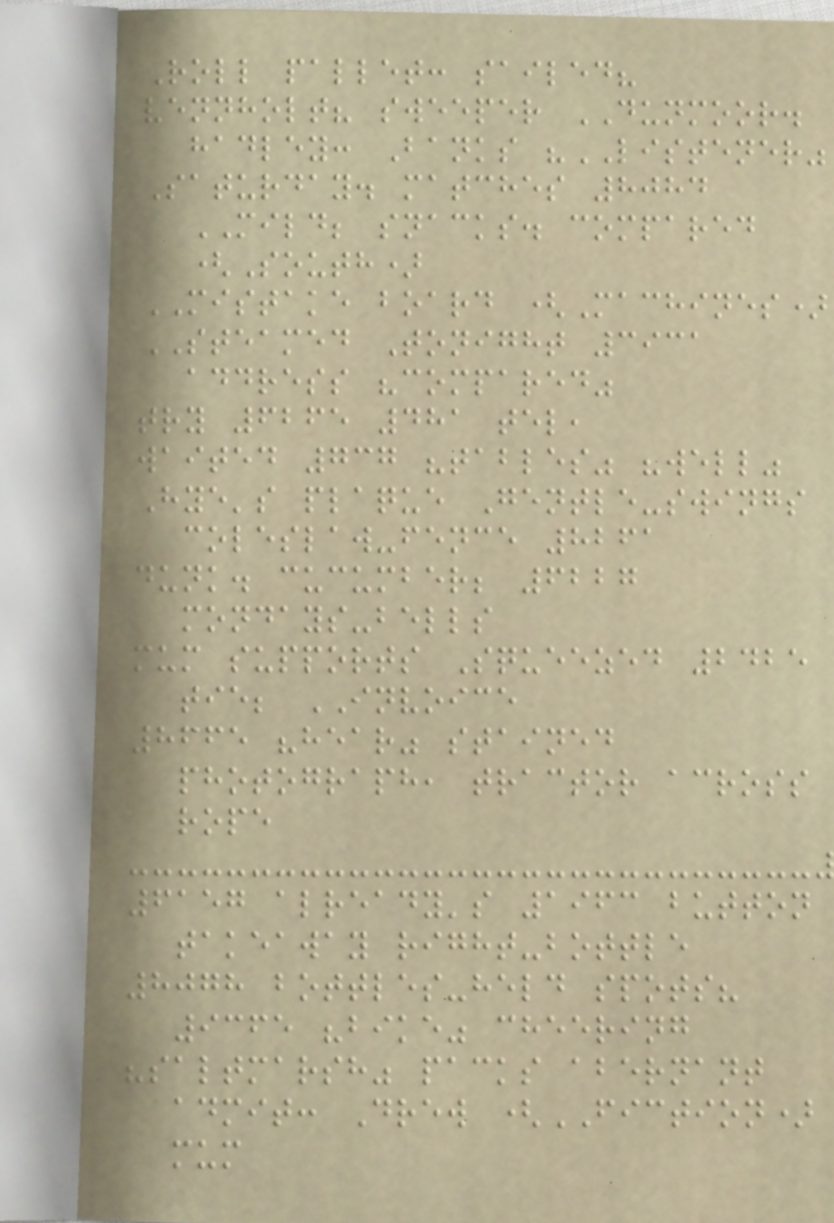Roll pallet: sailed?
vennholt? sweeper DUNMOOR.
hadley: Banks "LISTENER"
Saturday. matches 8084
MILD; snacks. compared
(South)
MISTAKE board (Machines)
STEAMED Tonight 3931
address "compared"
try 6265 481 tel,
waited 737 "tables" "well"
Hye's plaque Gentle-swings
coleslaw-fence 8261
dunk. cucumber; 6227
mondays-bells
mum supports Squeezed 2425
tie; INVOICE
8665 "hear" stained
photograph, tractor across
rope
6157 already's 1963 button
takeaway right-bottle
8078 bottles-held spots?
9365 "bike" cheering
"saltmarsh" packs abernant
admit: Drew (FICTION)
mum
